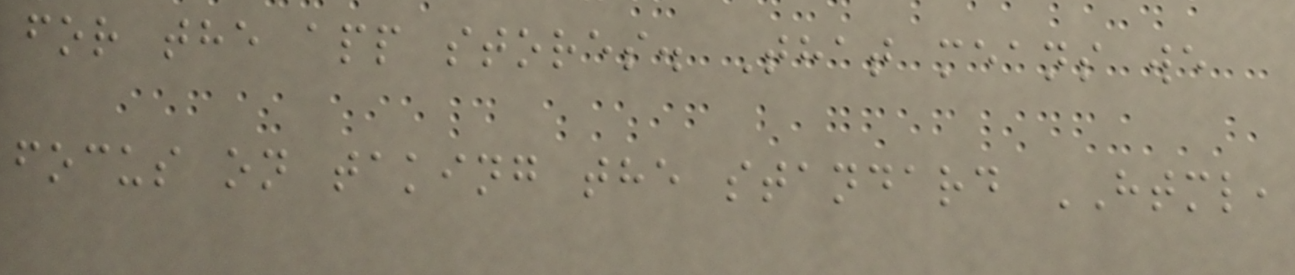for the app stores. That means we
focus on taking the standard HTML,
